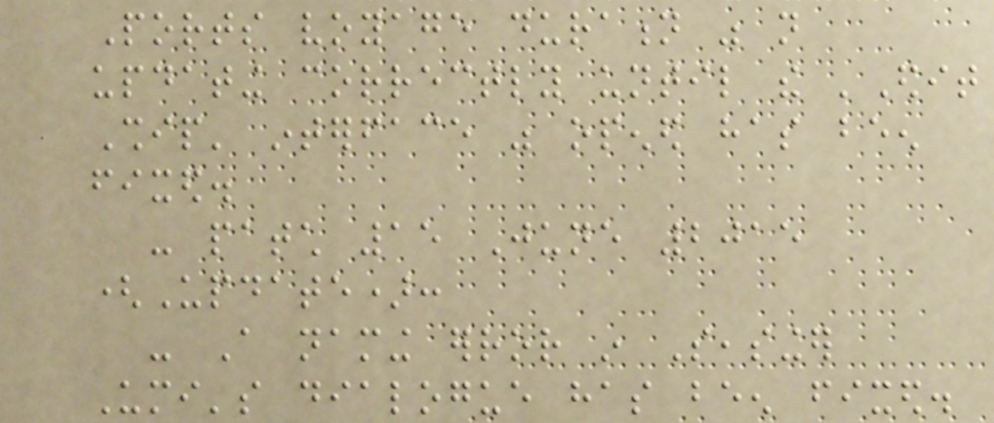Ports voyage duration was not
updating correctly until the 'Edit
Ship' interface was opened has been
fixed.
- patch 15 June 2015
(Update):
- A naming error in Seasinger
Umi's dialogue has been fixed.
